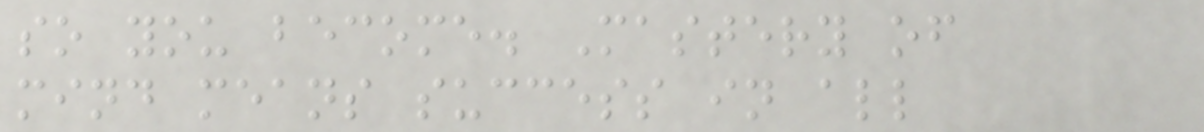so you become. Mastery of
mind means success in all
